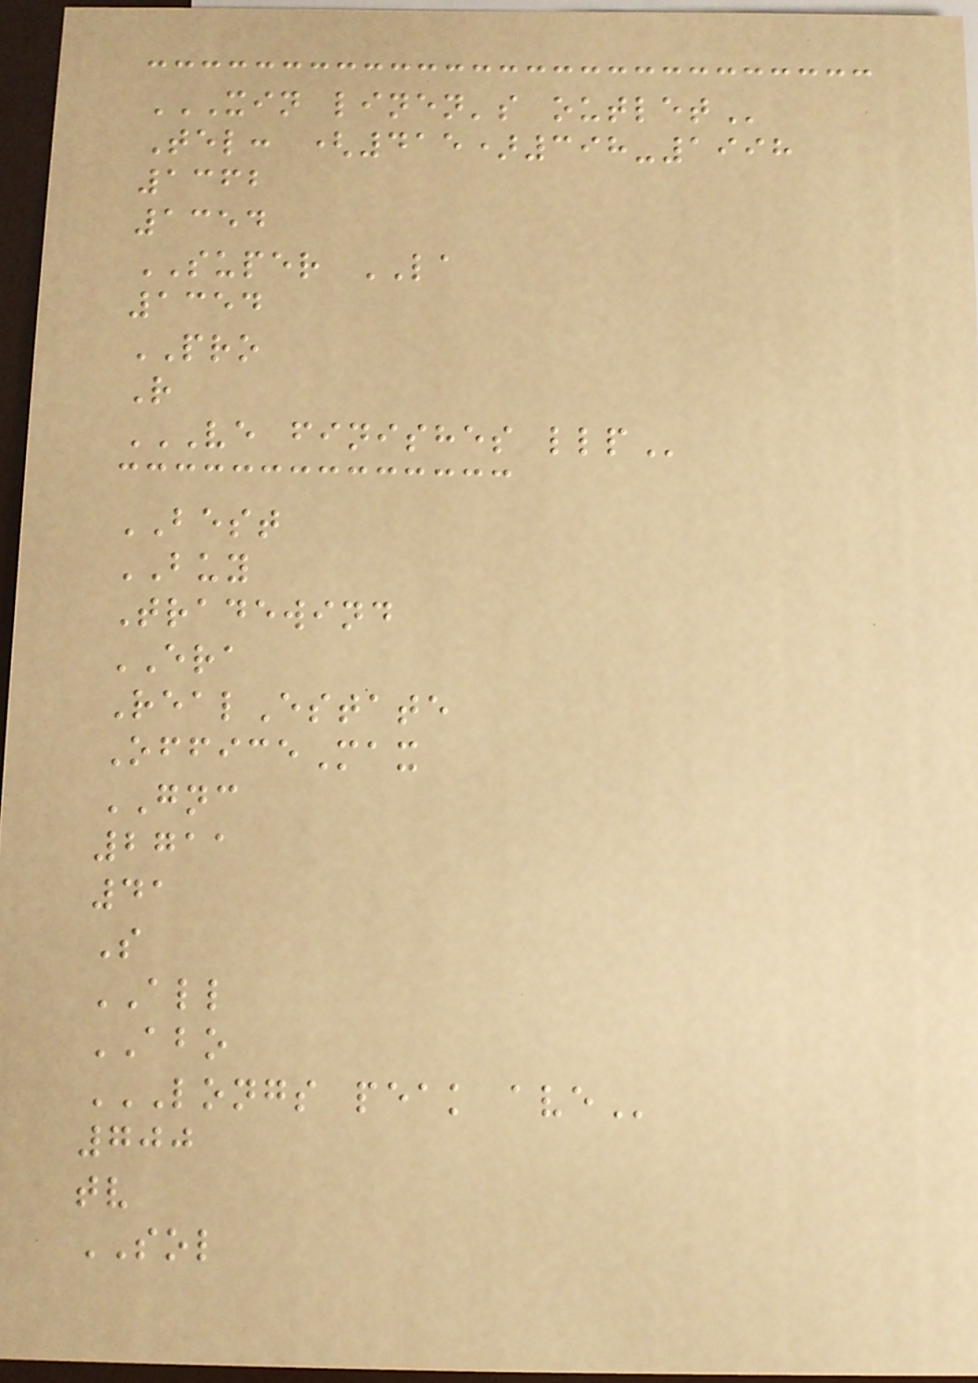XIN LINEN'S OUTLET
Tel: (415)398-1998
1362
1354
SUPER LA
1354
PRO
R
VE FINISHES LLP
BEST
BUY
Tradewind
ERA
RealEstate
OfficeMax
GNC
2711
41
S
ALL
ABO
LONGS PEAK AVE
700
tv
SOL
